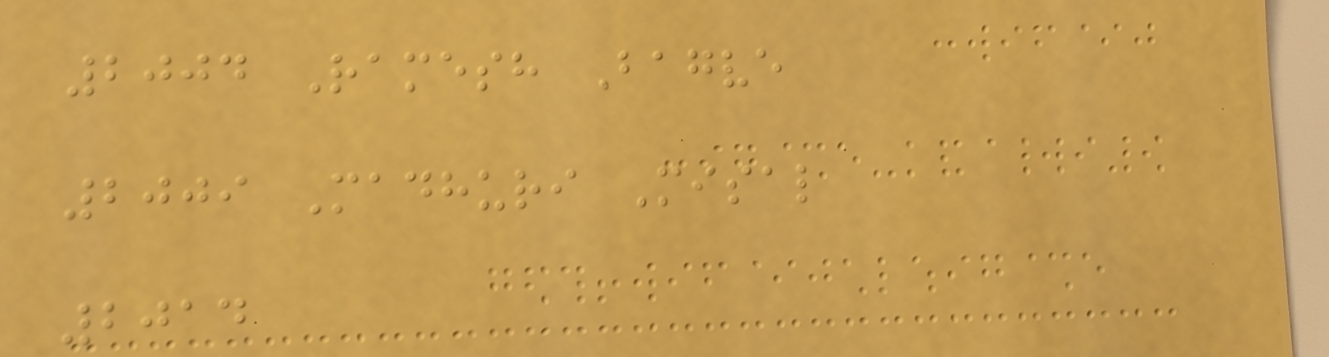2004 Ramesh Bagve
2009 Madhuri Misal
2014
